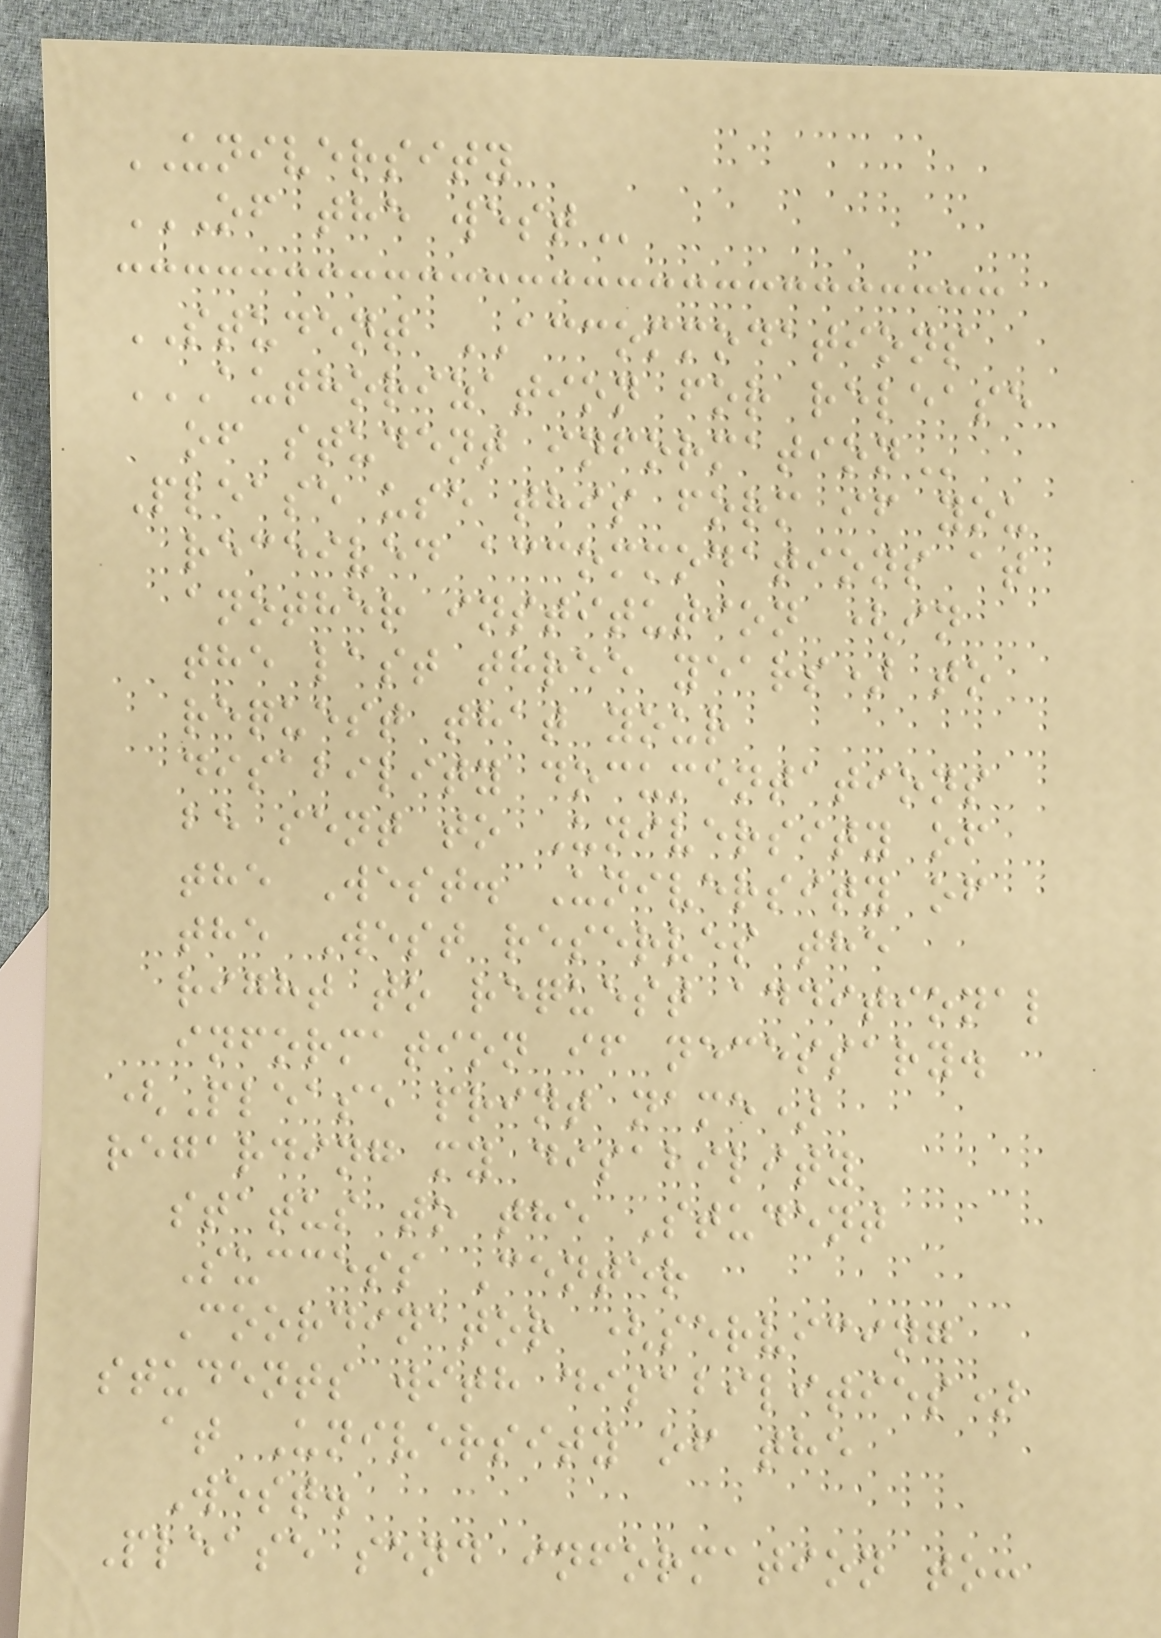UNIVERSITY
OF THE WEST
STUDENT ACCOMMODATIONS
AUTHORIZATION FOR RELEASE
OF STUDENT INFORMATION
Please use this form if you
received accommodations at
another institution (in
the last three years) to
request that your
disability documentations
be sent to University of
the West. University of
the West reserves the
right to request additional
information if necessary.
(Please print name)
regarding my disability
status to the Student
Success Center
Coordinator (servicing
students with disabilities)
at University of the
West.
Please send information to:
